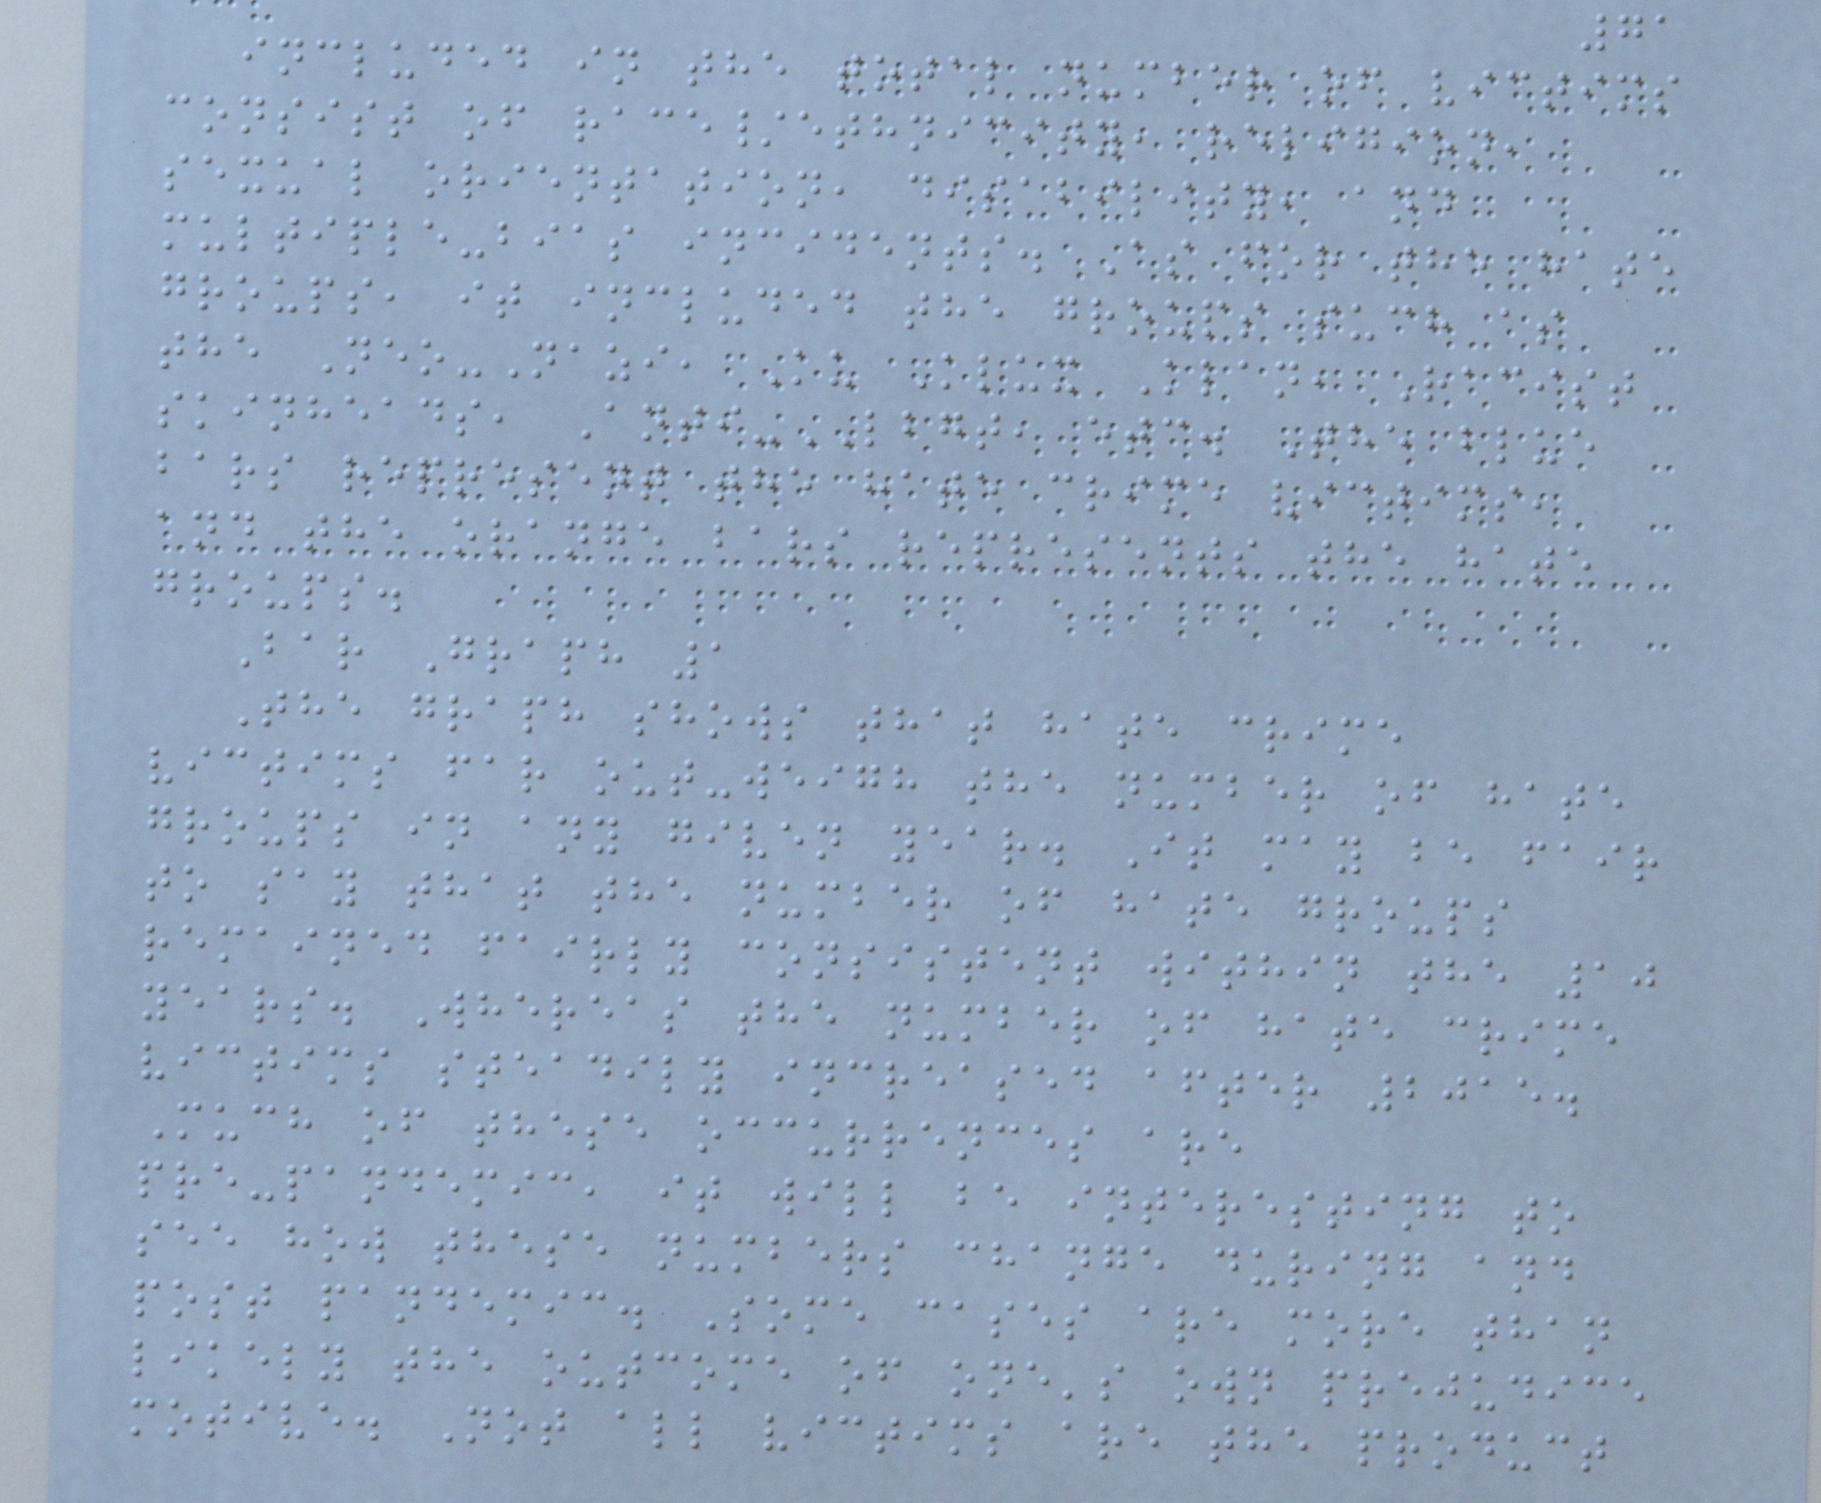71
included in the total number of victims
consist of race/ethnicity, religion,
sexual orientation, disability, and
multiple-bias incidents. As for the hate
groups, it included the groups such as
the Neo-Nazi, Ku Klux Klan, Racist
skinheads, Anti-LBGT, etc. The blue
bars represent the hate crime victims,
and the orange bars represents the hate
groups.
Bar Graph 1
The graph shows that hate crime
victims far out-weigh the number of hate
groups in any given year. It may be fair
to say that the number of hate groups
remained fairly consistent within the 10
years. Whereas the number of hate crime
victims steadily increased after 2015.
Much of these occurrences are
pre-pandemic, it will be interesting to
see how these numbers change during and
post pandemic. Some cases are more than
likely the outcome of one's own prejudice
motive. Not all victims are the product
